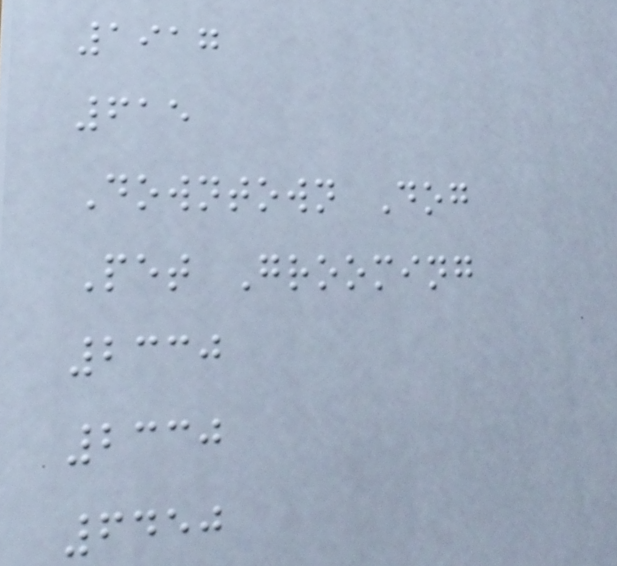1917
615
Downtown Dog
Pet Grooming
2330
2330
6450
